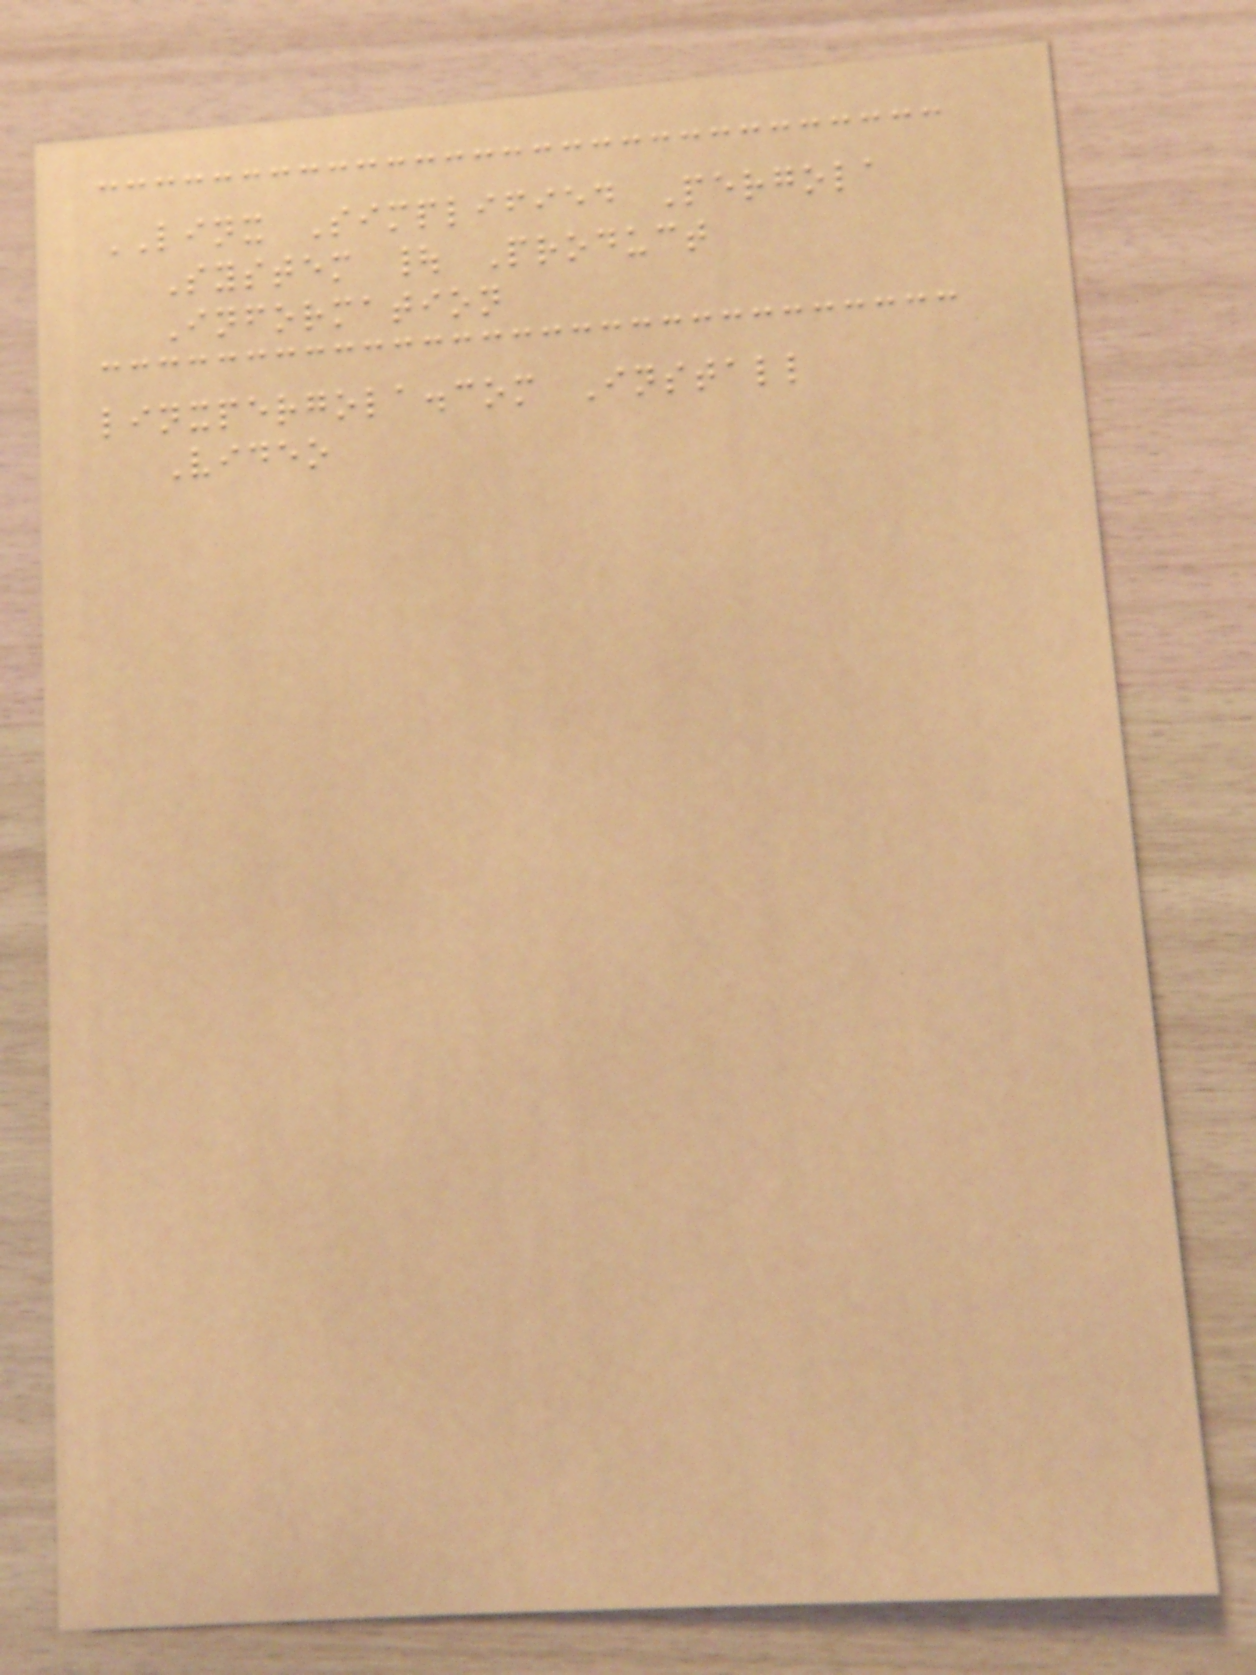LINX Simplified Pergola
System | Product
Information
linxpergola.com Install
Video
